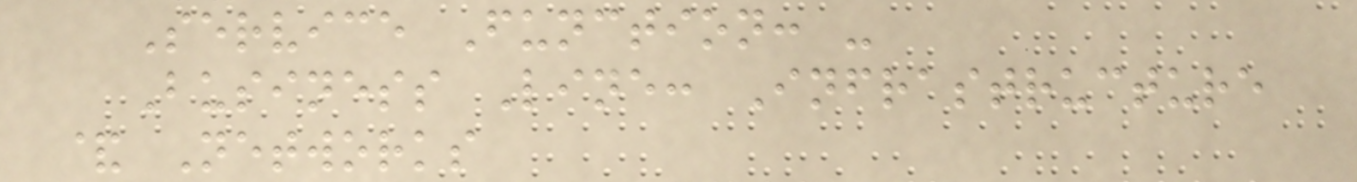Service Function: -
Business Line: Infrastructure
& Networks
